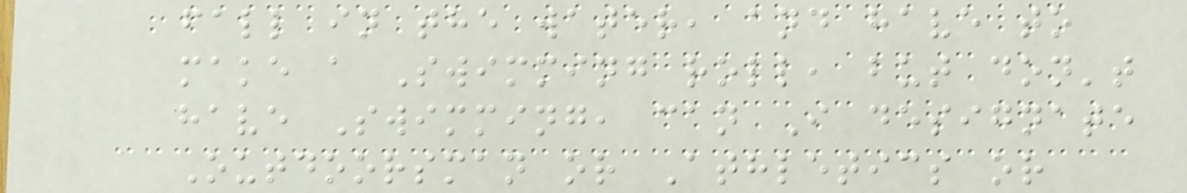fall in the water, and have to
make a Swimming roll, but don't
have Swimming, can I designate
Outdoorsman or Athletics or
